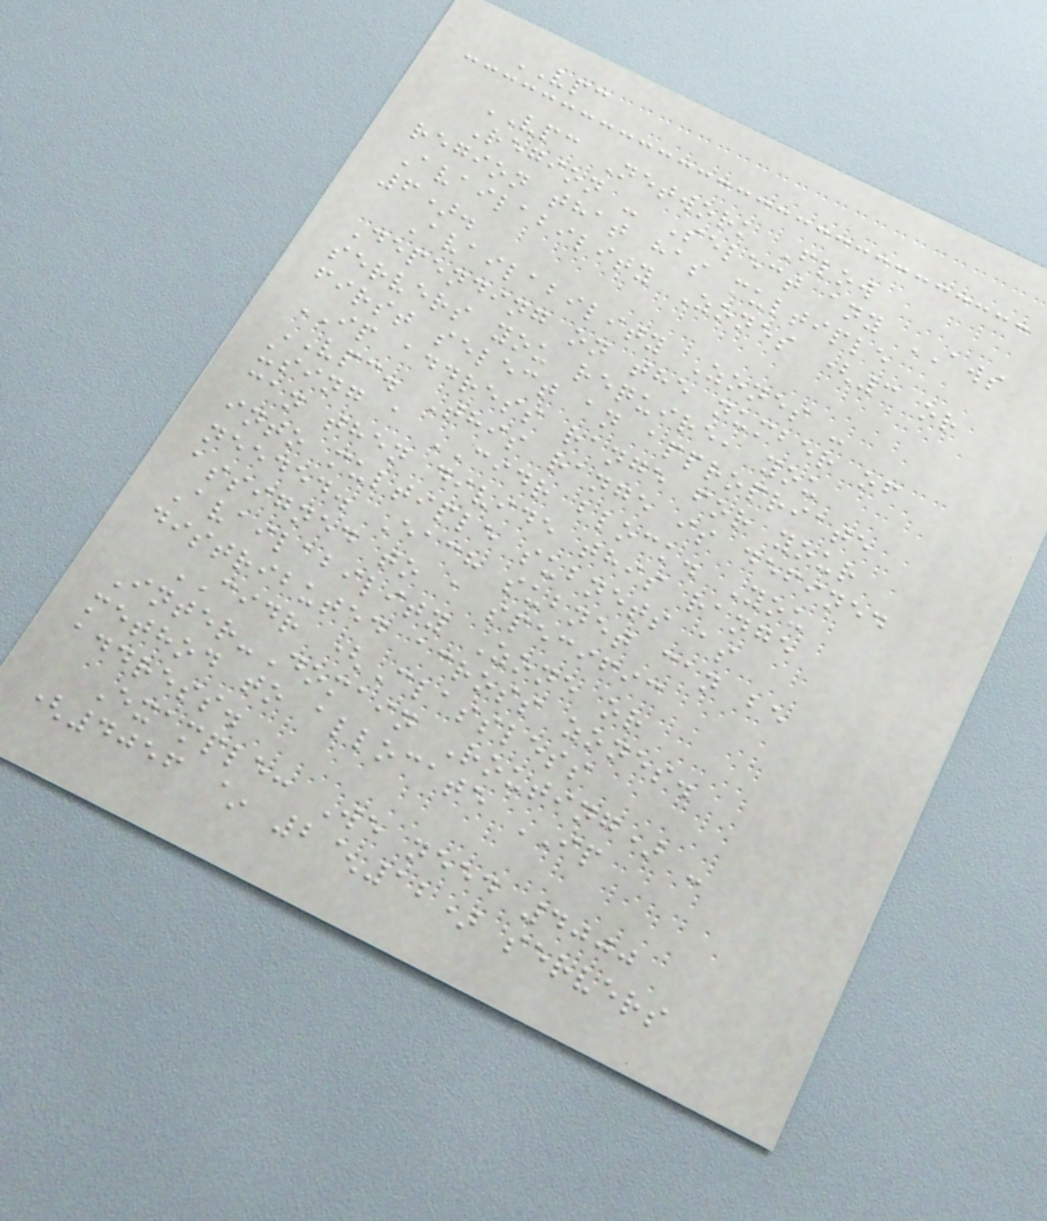VPC
VPC Network Flow
Region - Select any AWS
region that has multiple
Availability Zones (3 or
6).
Availability Zones -
Depending on the number of
servers you require, you
first select an appropriate
IP address range for your
VPC. This range is defined
using a CIDR block. You
can then divide this range
into multiple subnets as
needed. Each subnet can be
assigned to a specific
Availability Zone or
distributed across zones.
CIDR (Classless
Inter-Domain Routing) -
method to allocate IP
address.
Example: We need 4000
(4056 ~ 2^12) servers
